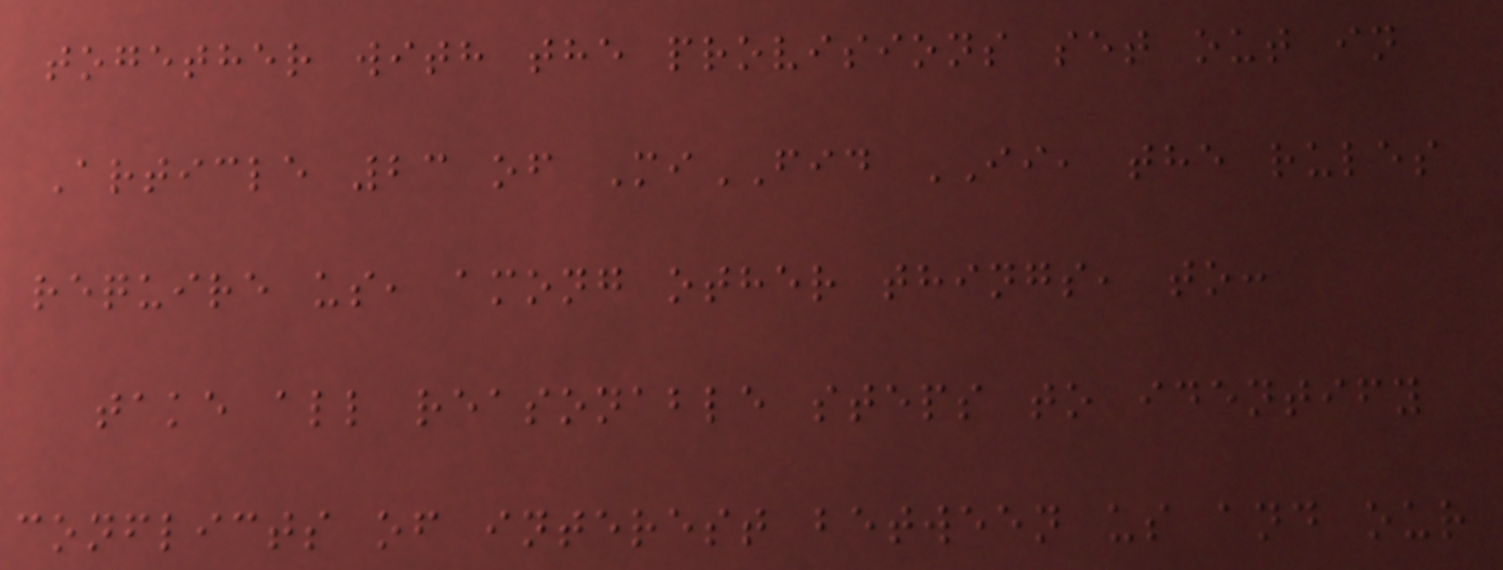together with the provisions set out in
Article 23 of MiFID II, the rules
require us, among other things, to:
take all reasonable steps to identify
conflicts of interest between us and our
